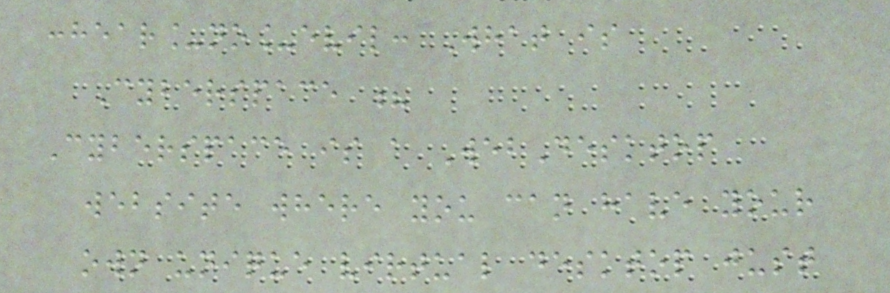:hear_no_evil: What is
Cyberspace ?
Cyberspace is a WebDesktop
website where you can have your
own unique virtual desktop just
